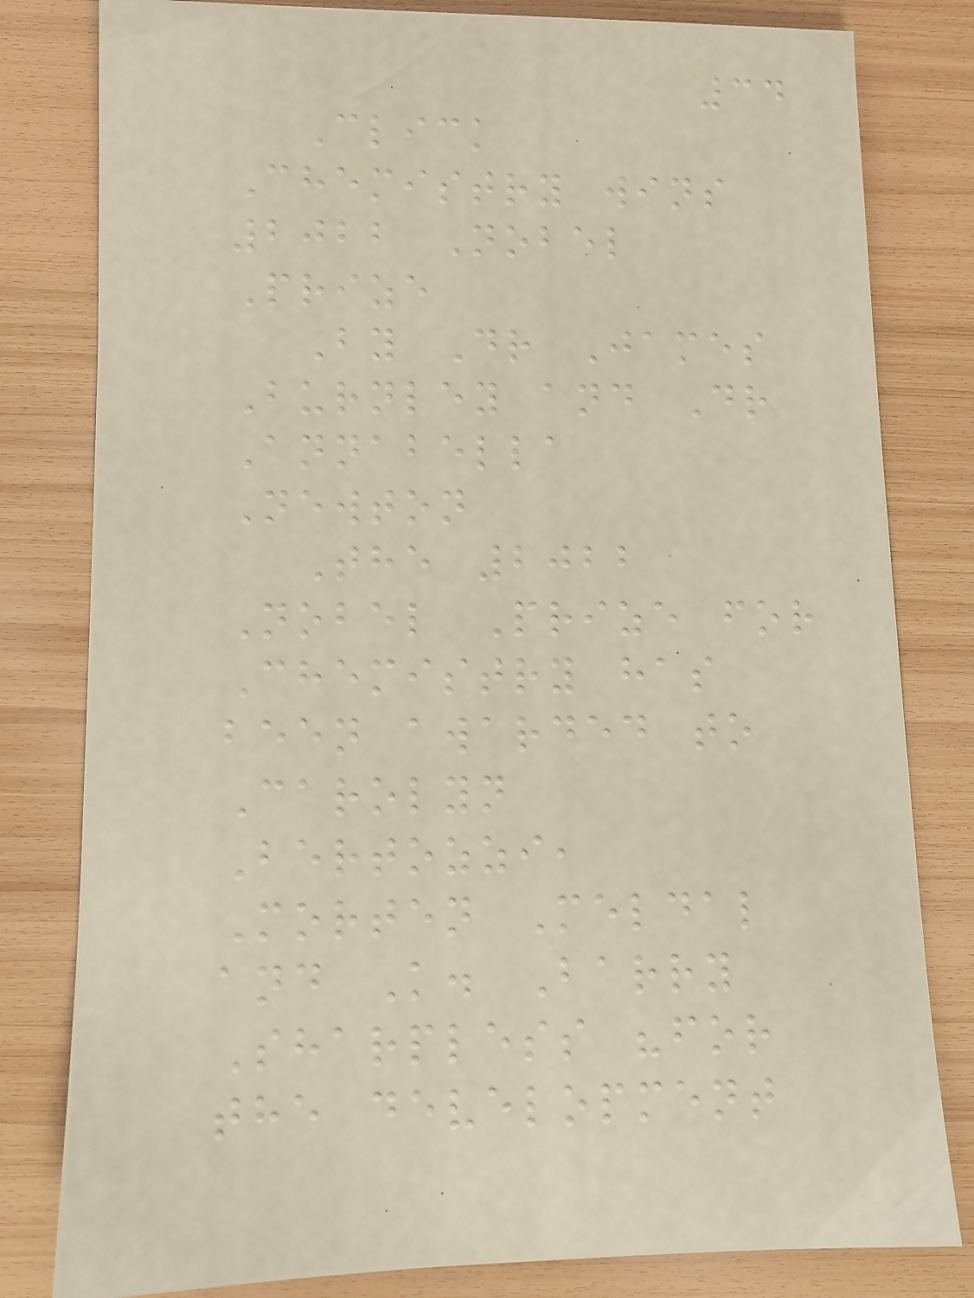34
Click
Chemistry wins
2022 Nobel
Prize
By Dr James
Burnley and Dr
Annabella
Newton
The 2022
Nobel Prize for
Chemistry has
been awarded to
Carolyn
Bertozzi,
Morten Meldal
and K. Barry
Sharpless "for
the development
